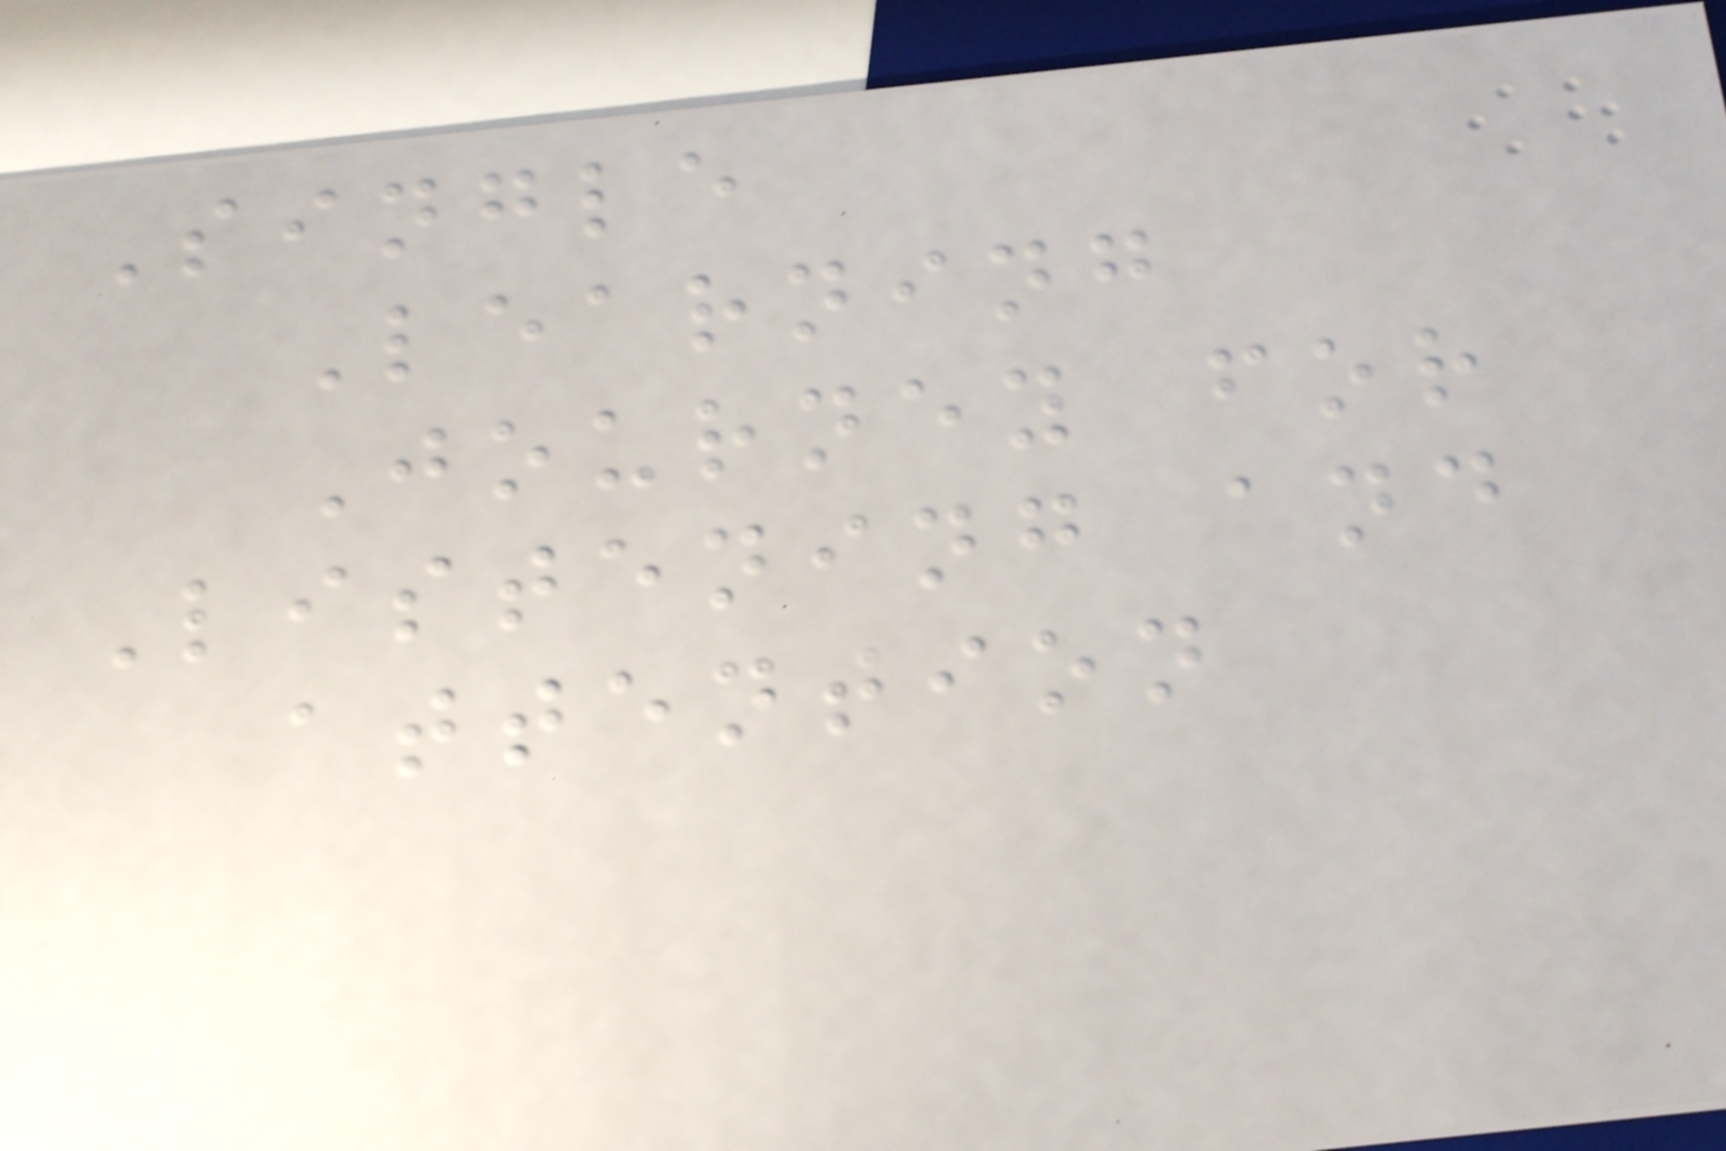Single
Learning
Journey for
Listening and
attention
